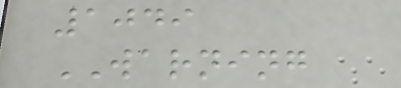1049
WARNING
